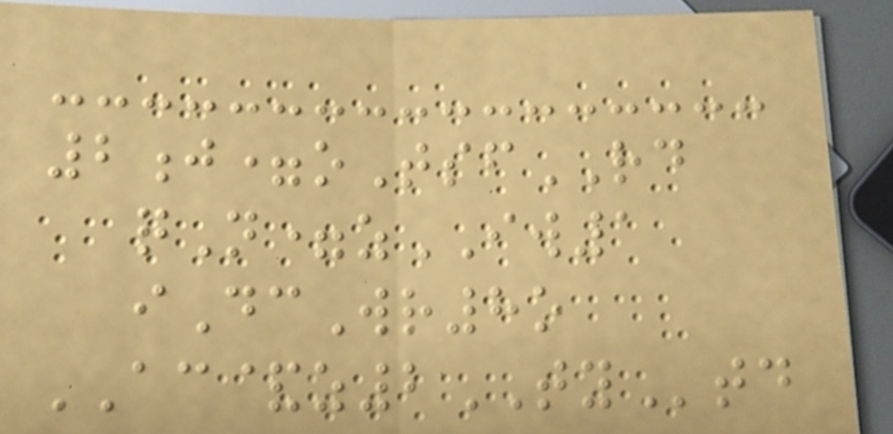2j=oTsfRD
qN=zIW1
iDcWr8o
AC&z2TYtd
